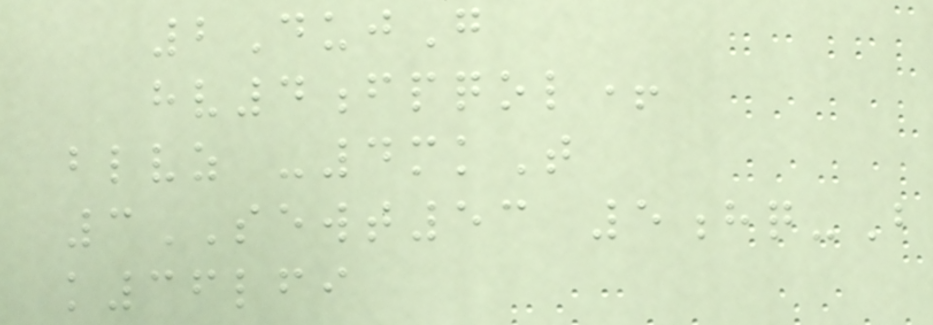2DujG
hv4fpqol+
blvz -4mkT
3SEWT53 5hq-B
k36lfi
